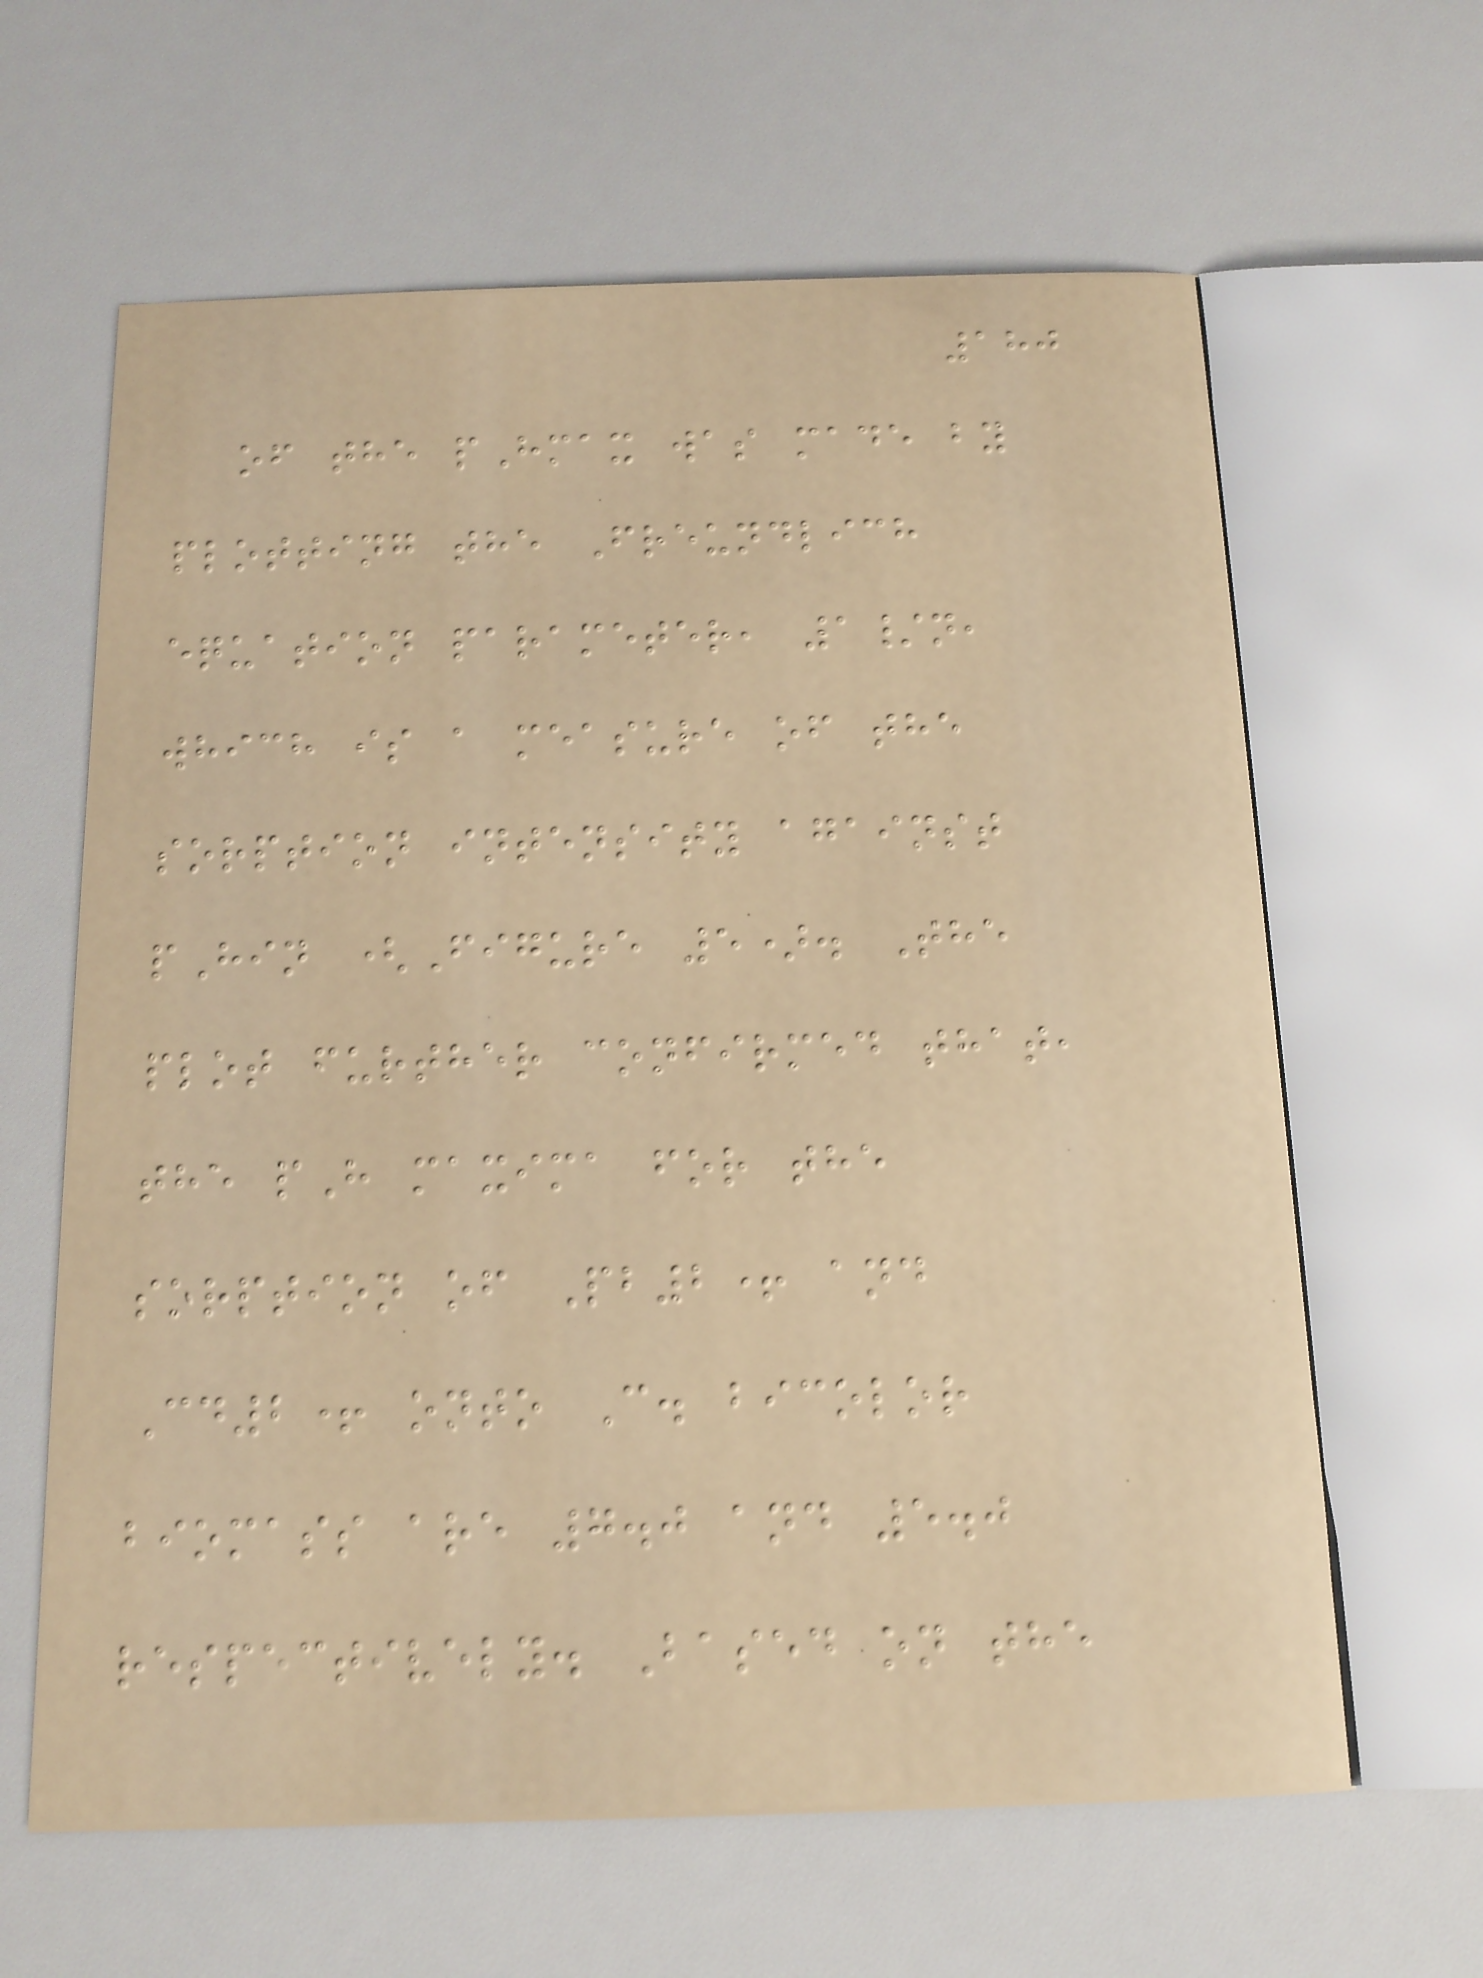180
of the pHmax was made by
plotting the Freundlich
equation parameter, 1/n,
which is a measure of the
sorption intensity against
pHin (Figure 5). The
plot further confirmed that,
the pH maxima for the
sorption of Pb2+ and
Cd2+ onto C. bicolor
biomass are 7.0 and 5.0
respectively. Based on the
